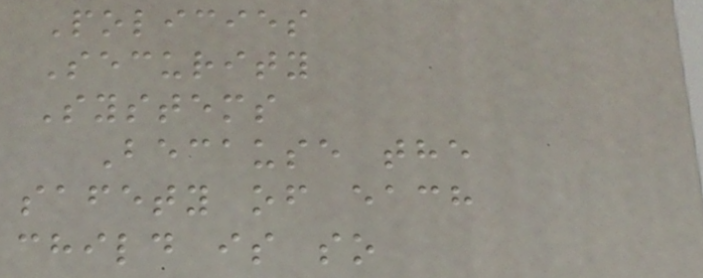Policies
Security
Systems
Because the
safety of each
child is so
